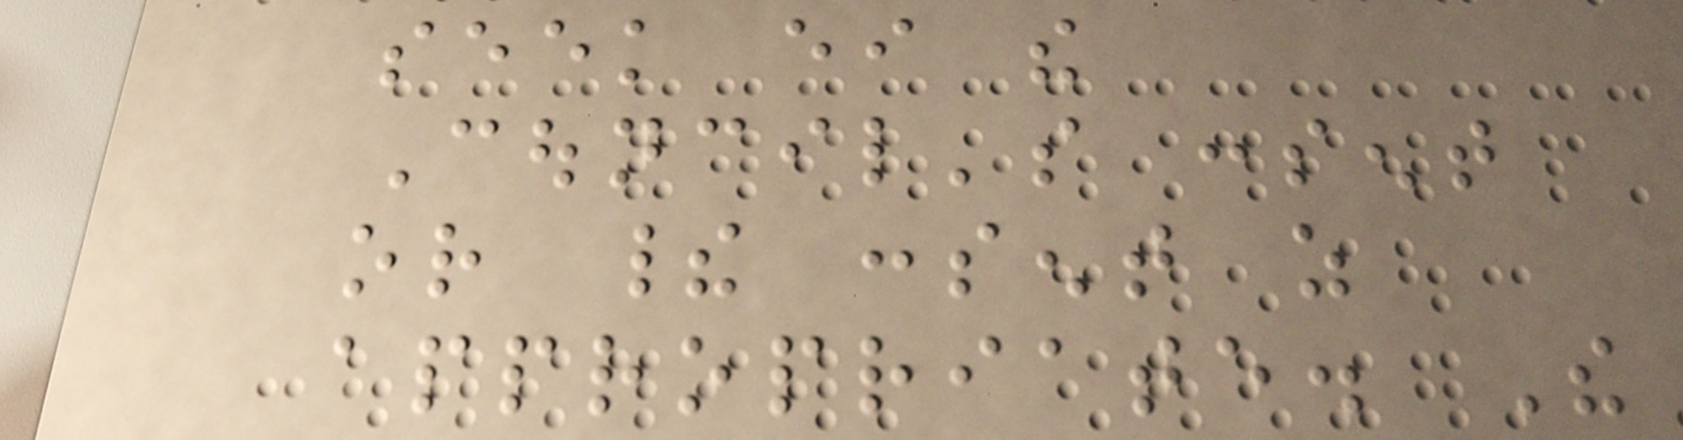seek either the
Council's consent
or their consent as
appropriate. The
